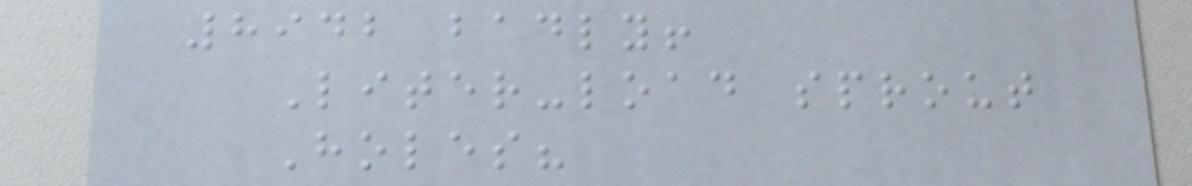8942 badly!
Liter-load sprout
Holes?
